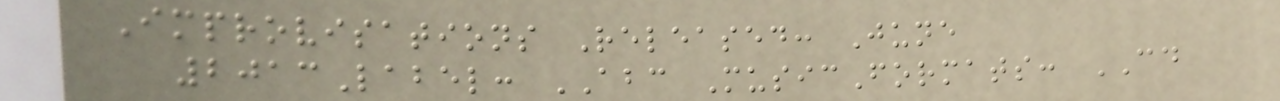Improvisations Released: June
2013Label: ABC MusicFormats: CD
